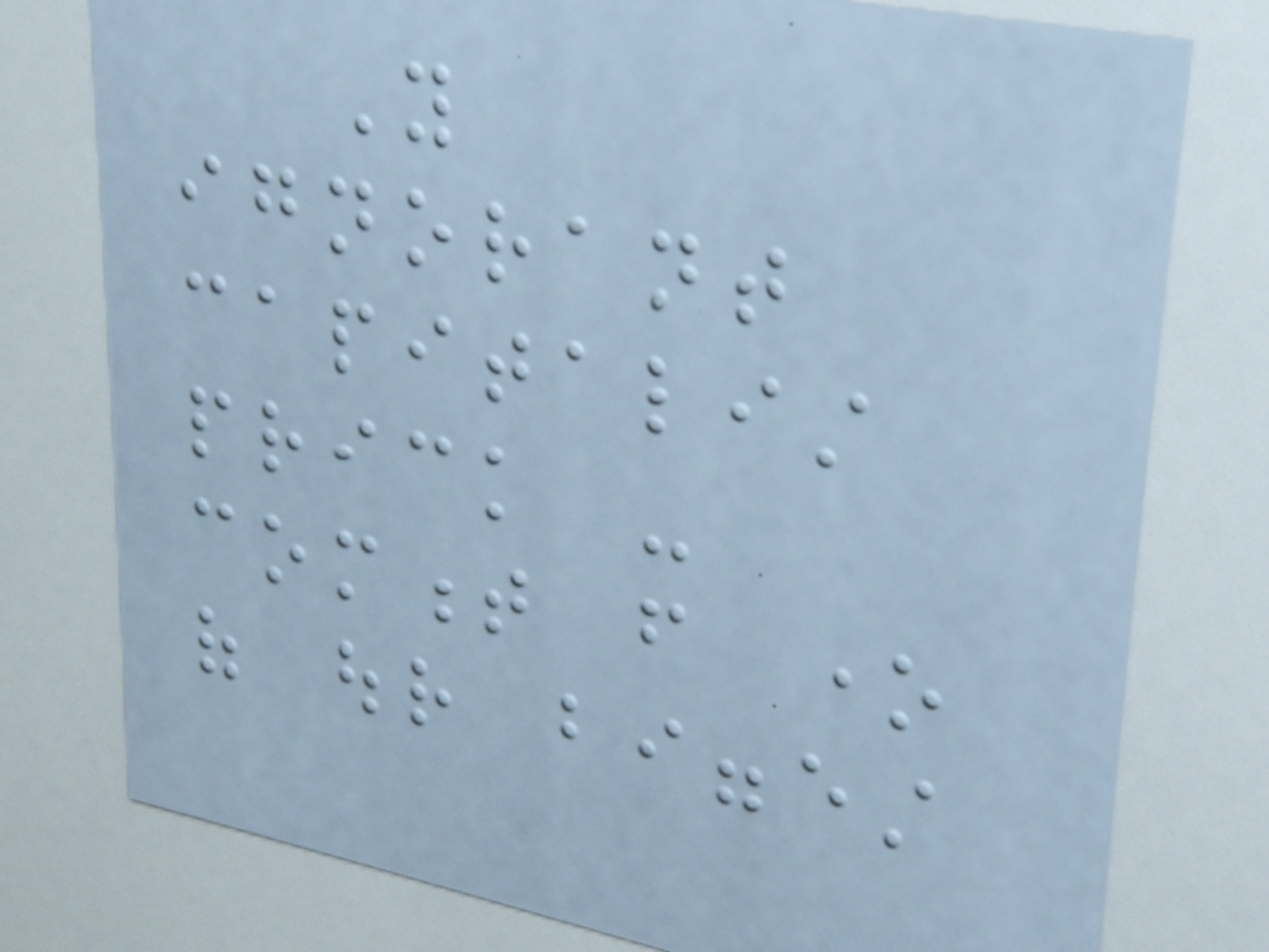You
ignorant
capitalist
prick -
comment from one
of our biggest
